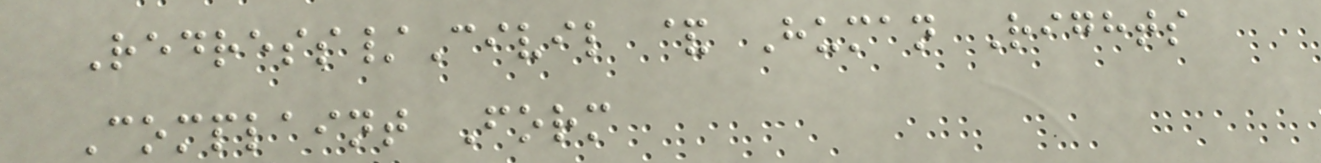Redress/Civil & Human Rights
Complaint Form
